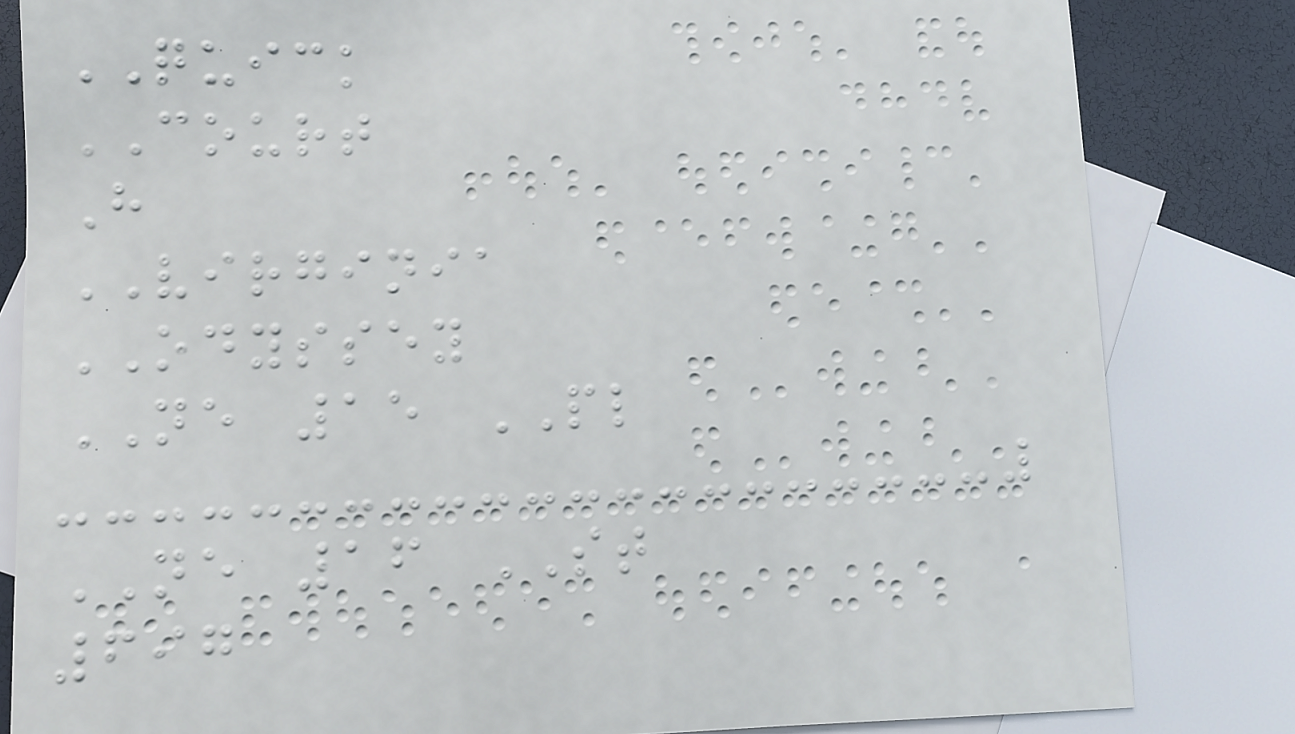QUICK
COURT
H
VIRGINIA
ODYSSEY
NE 15 PL
NE 16 ST
697
